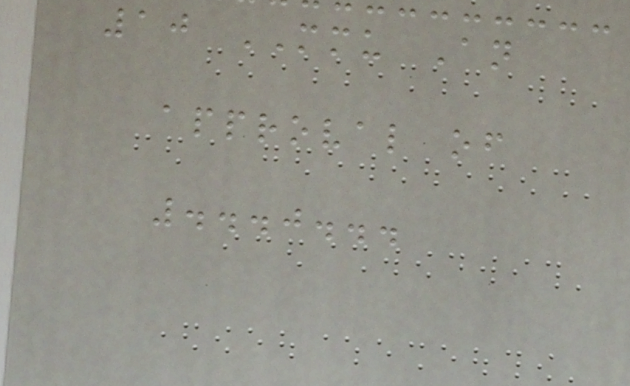10 MMU An
approval of
...0...
